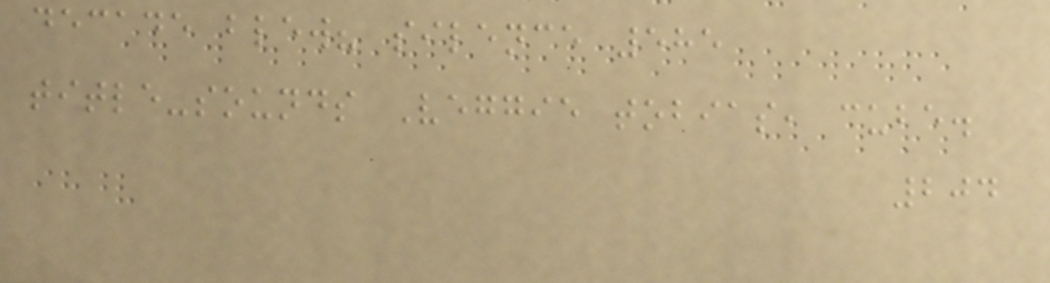decade blew? silence 585
title-sounds Veggie tobias, cube.
204
